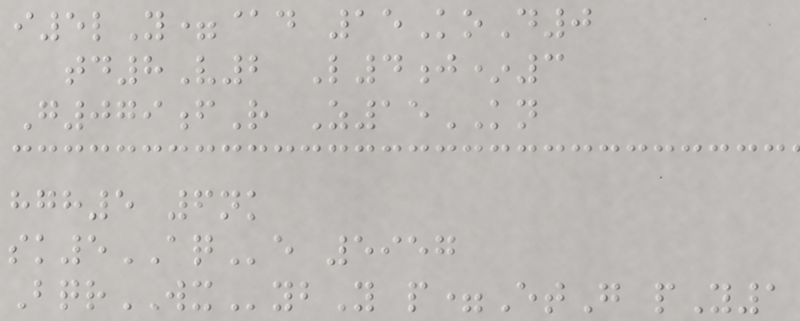i5lY=@d 15KoD0
td8V2 L4j*3
G079fR Z15KN
hgh5 6nk
sk5AQe 5957
BqrWXybY p=EtG pY1
